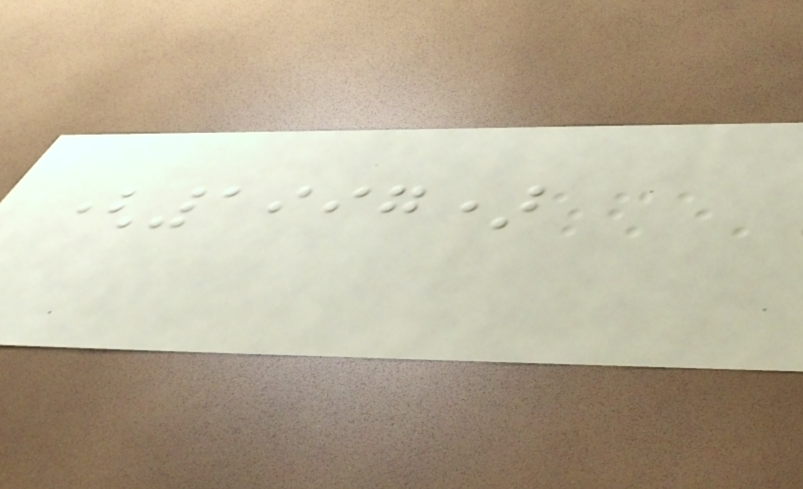(1997)
